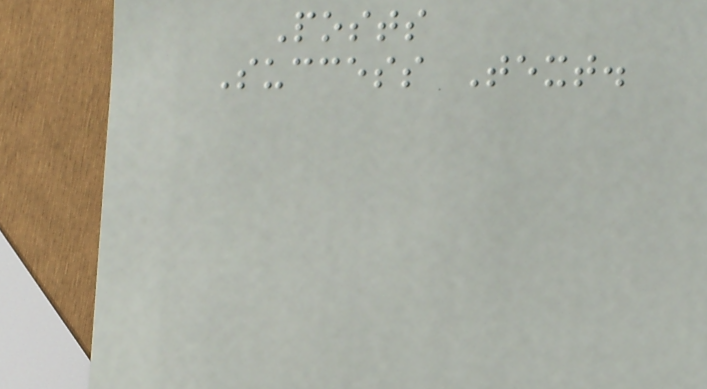Posts
Success Text.
